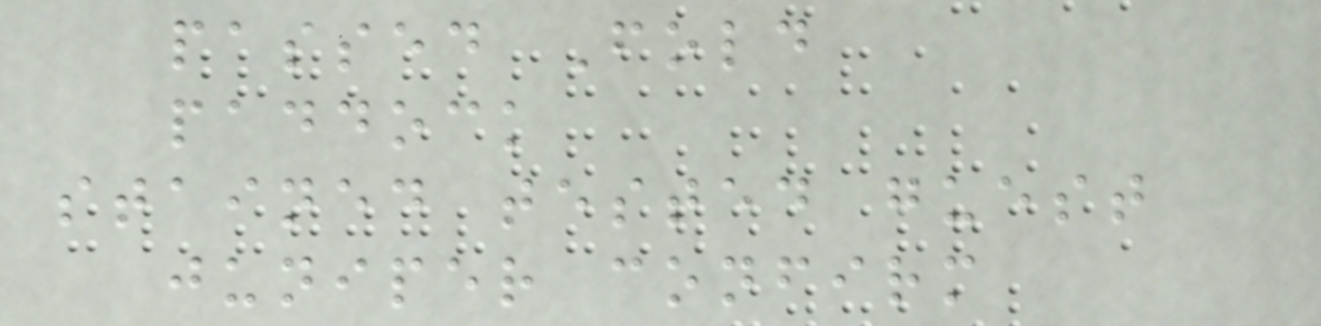passed Fold
paddock
stained tested guest
juniper confirm
